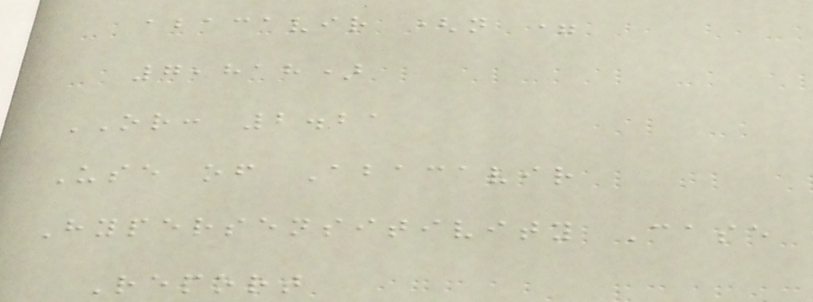abacavir (n =
7,818)
OR: 2.21
Use of Abacavir
Hypersensitivity Case
Report
